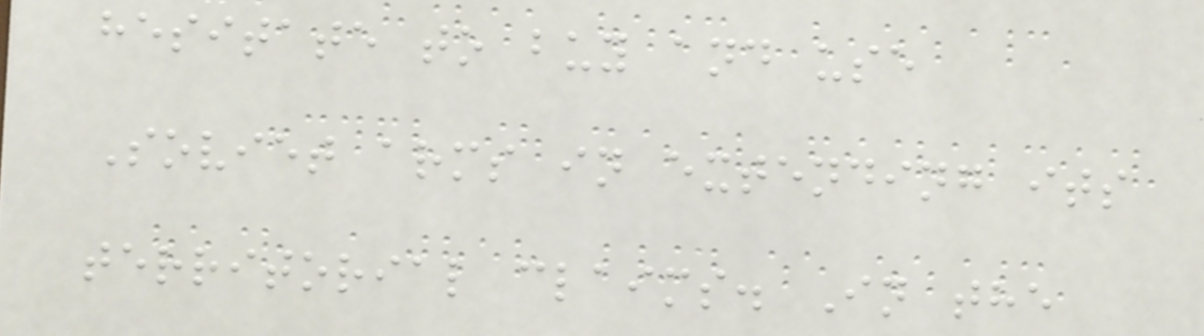hesitate to buy and use
Soviet arms in extending its
territorial claims. In the
